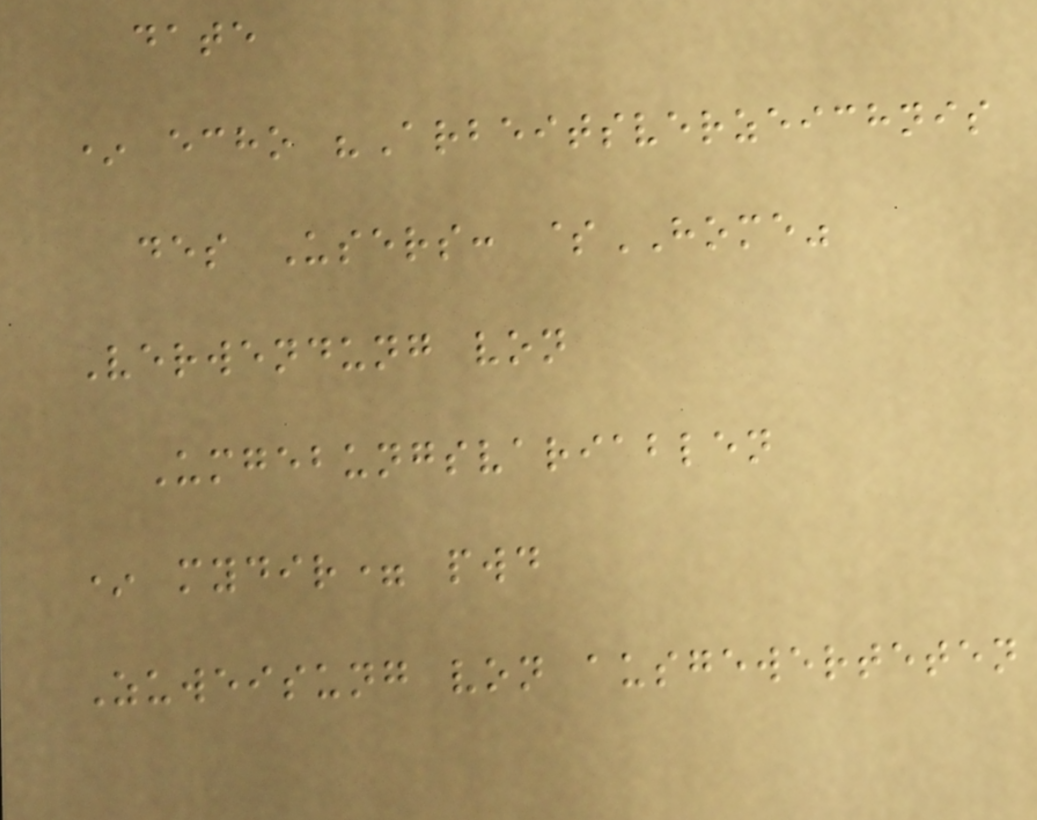date
* echo "Arbeitsverzeichnis
des Users: $HOME"
Verwendung von
Umgebungsvariablen
* mydir= pwd
Zuweisung von ausgewerteten
